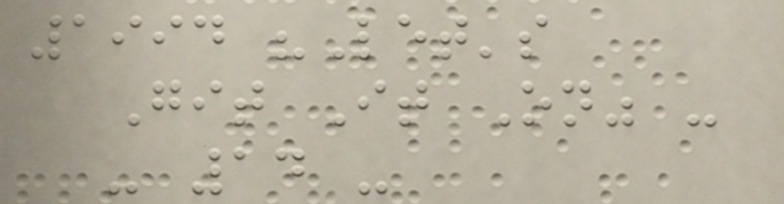1994 "Let's
Git It On" -
- 14 -
